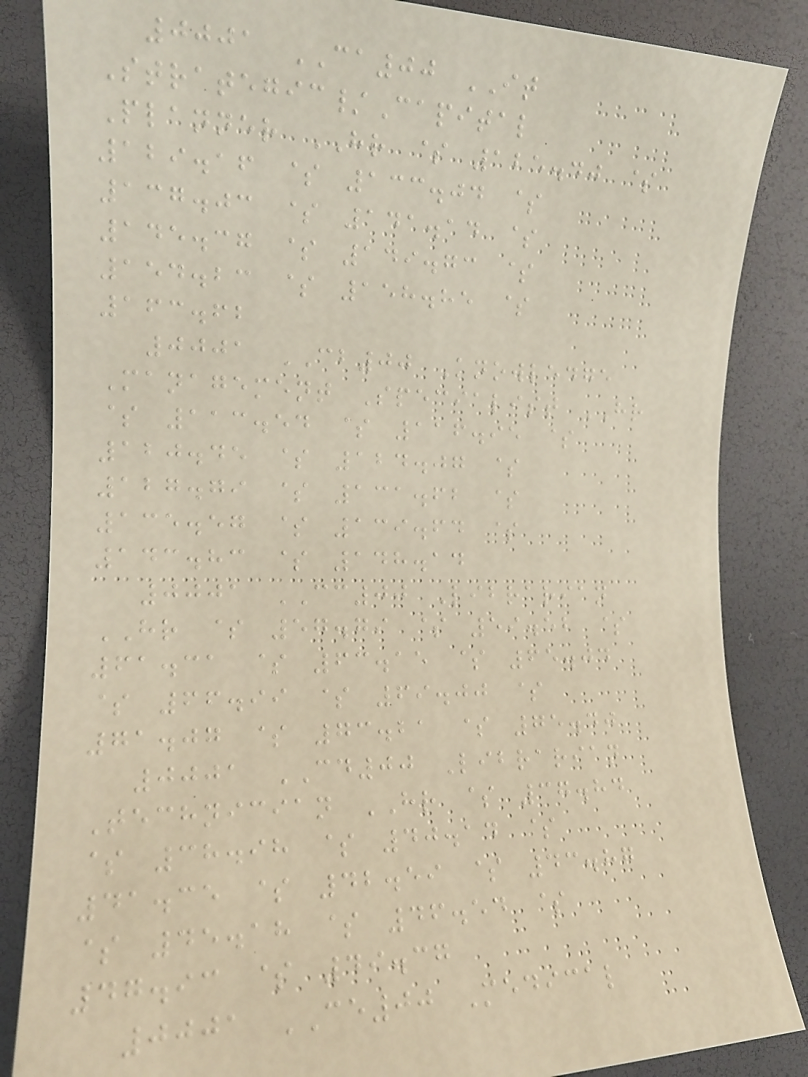0001 CA00 IT
Strategic/Capital
Planner HR $ 125.40 $
129.16 $ 133.04 $
137.03 $ 141.14 $
145.37 $ 149.73 $
154.23 $ 158.85 $
163.62
0001 CB00 Knowledge
Management Specialist HR
$ 113.54 $ 116.95 $
120.45 $ 124.07 $
127.79 $ 131.62 $
135.57 $ 139.64 $
143.83 $ 148.14
0001 CC00 Librarian
HR $ 57.79 $ 59.52 $
61.31 $ 63.15 $ 65.04
$ 66.99 $ 69.00 $
71.07 $ 73.21 $ 75.40
0001 CD00 Librarian
Technician HR $ 37.84
$ 38.98 $ 40.14 $
41.35 $ 42.59 $ 43.87
$ 45.18 $ 46.54 $
47.93 $ 49.37
0001 CE00 Medical
